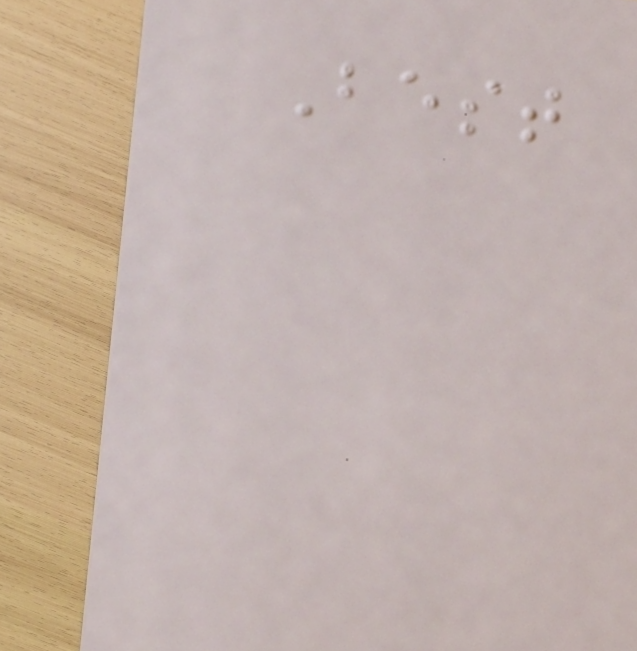Best
